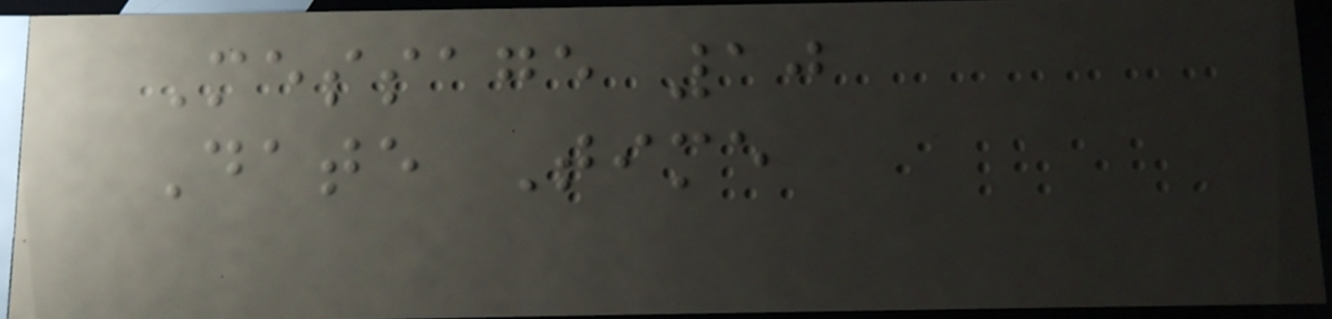Message 10
Date Time
